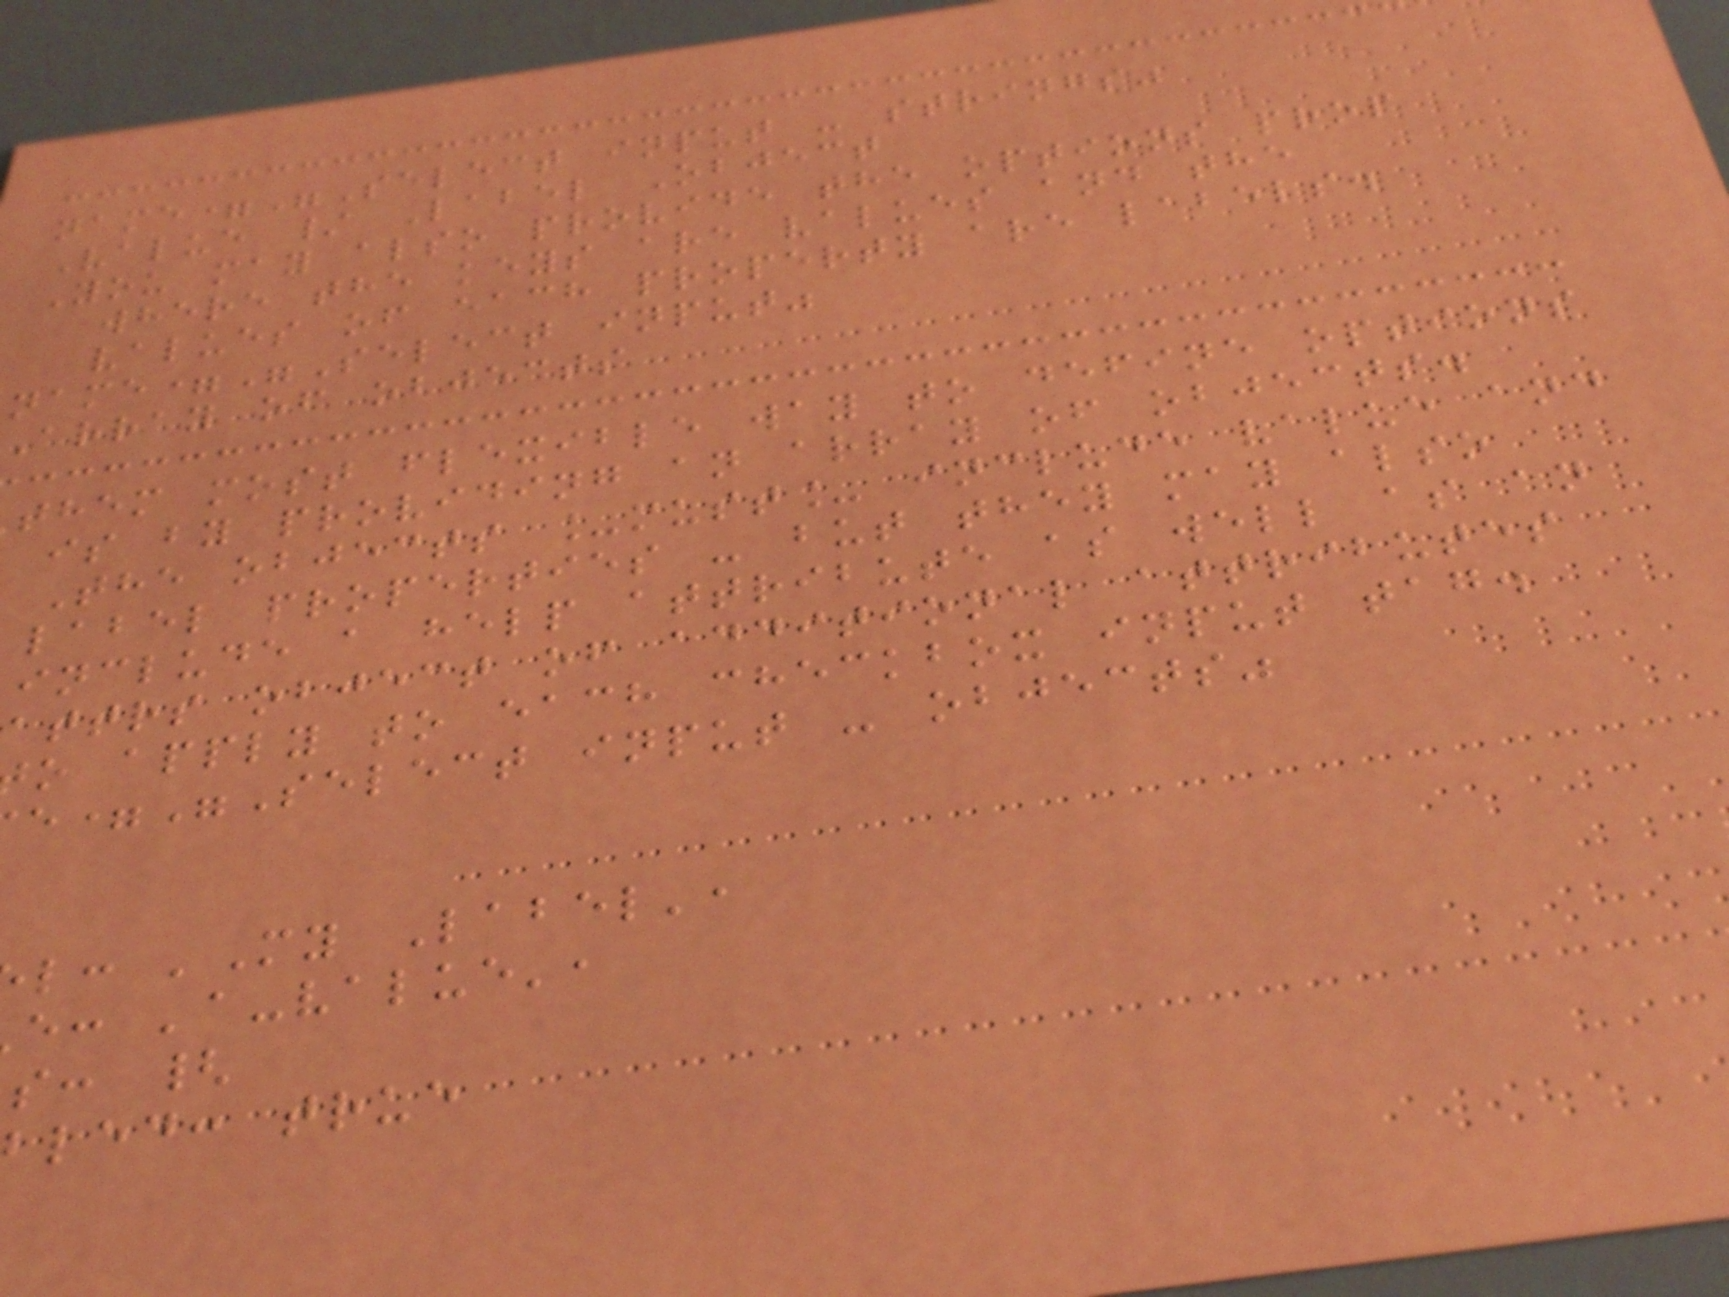name="Select input - strings"
Value / Label Object
You may also provide the options prop
where the keys are values and the
values of each property are labels.
name="Select input"
array of objects
them most flexible way to define options
is by providing an array of objects.
The objects _must_ include value and
label properties - but they may also
include a help attribute as well as an
attrs object of additional attributes
o apply to each checkbox input tag.
e="Select input - objects"
l: 'My Label',
e: 'a-value',
s: {
led: true
